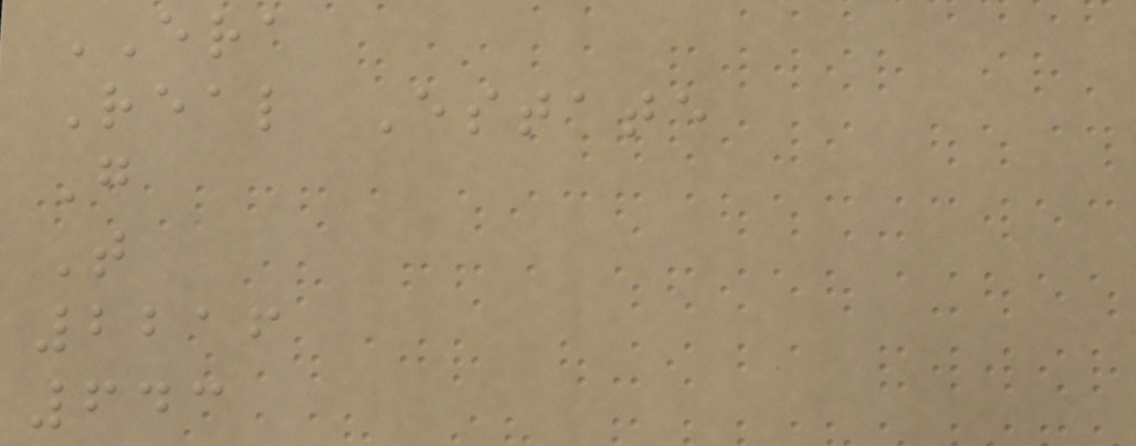ERA
Real Estate
G
T
2216
643
